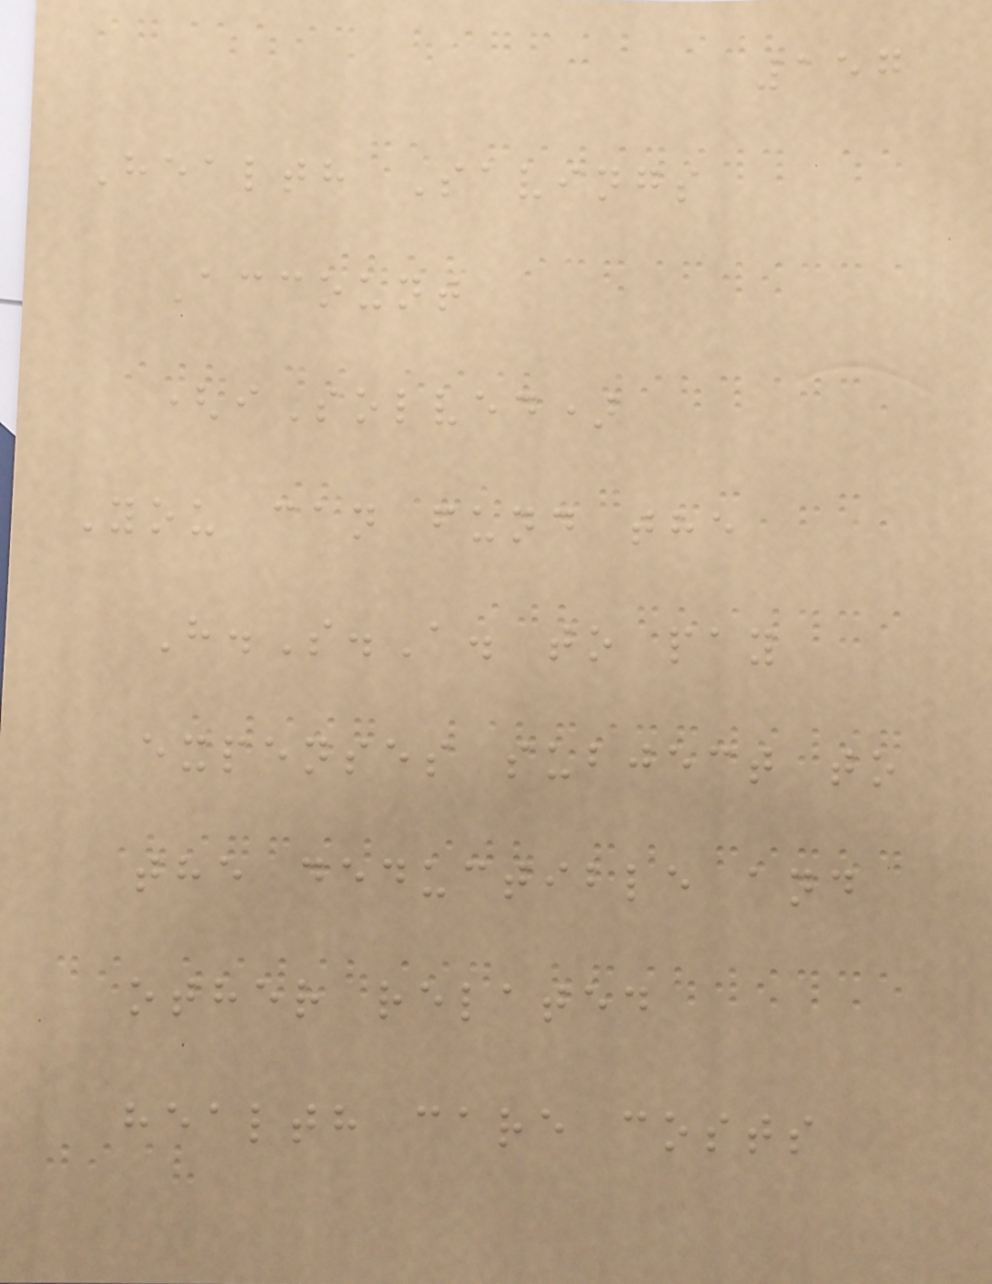157
Health Savings
Account
(iSolved)
You can fund the
H.S.A. to pay
expenses subject to
the deductible and
other related
health care costs
